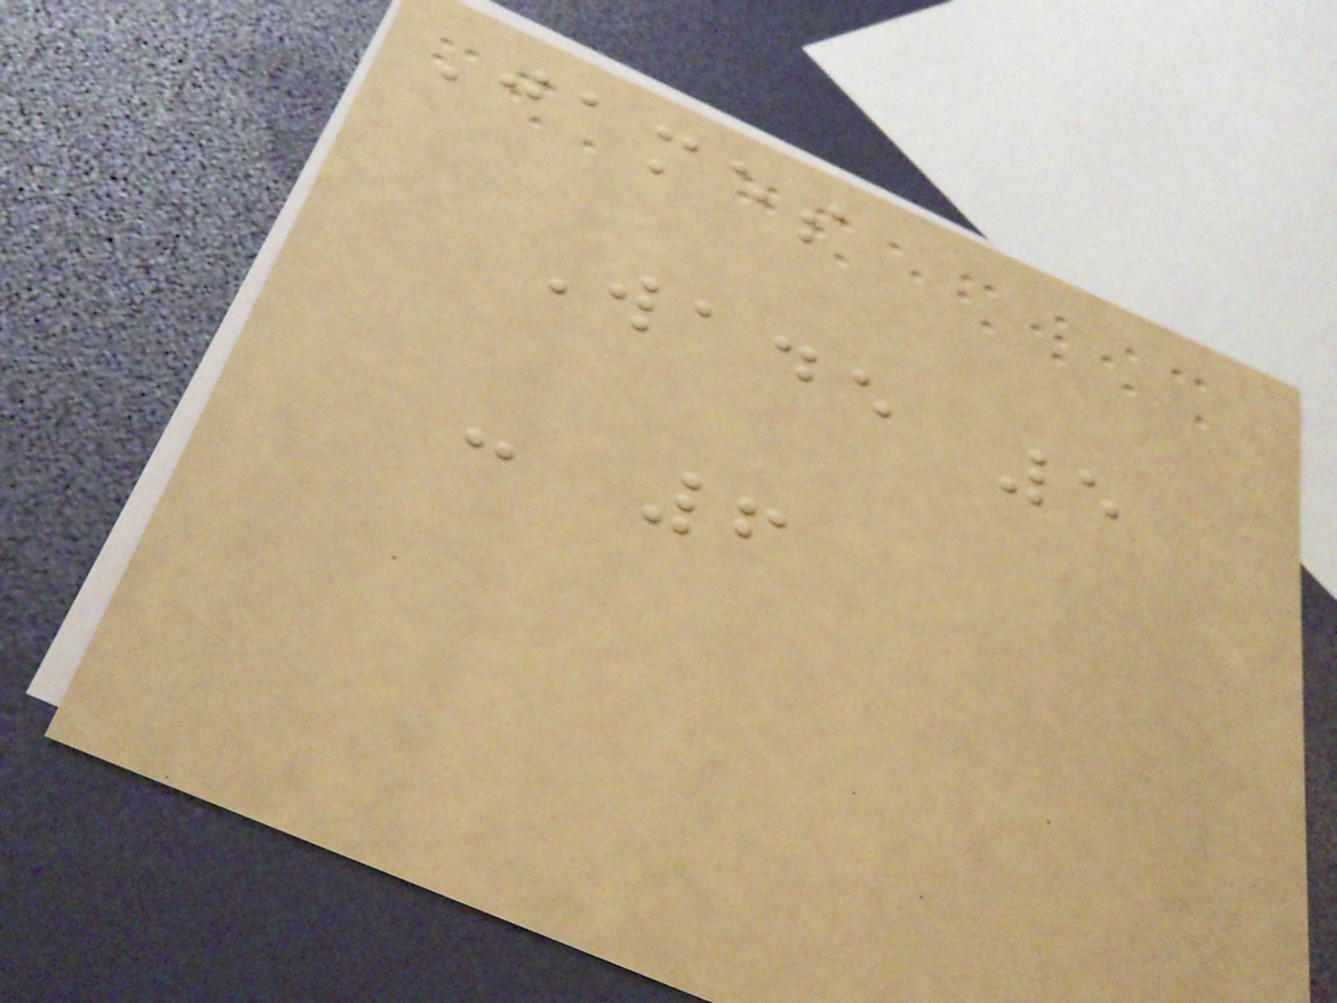James
Wade 5
- 6
